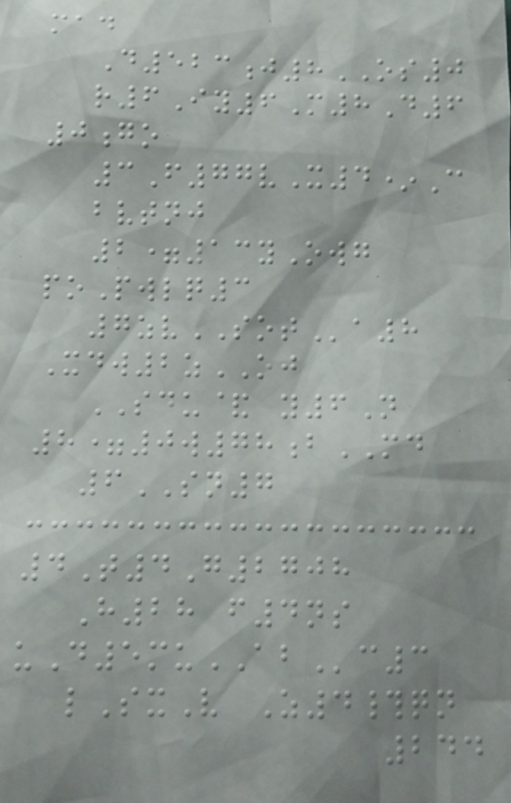mad
D523j8OS0
r6Iy6M8D6
0go
3F77vX4*C
bvtnj
2=13yOwg
poPwlq3
7zvSOTa8
Xdw2zOJ
SDU& y6N
8=0w78bMD
6SN7
4T4G2708
H28 f4ns
uD5muABc3
lSxV Z4#qn
244
